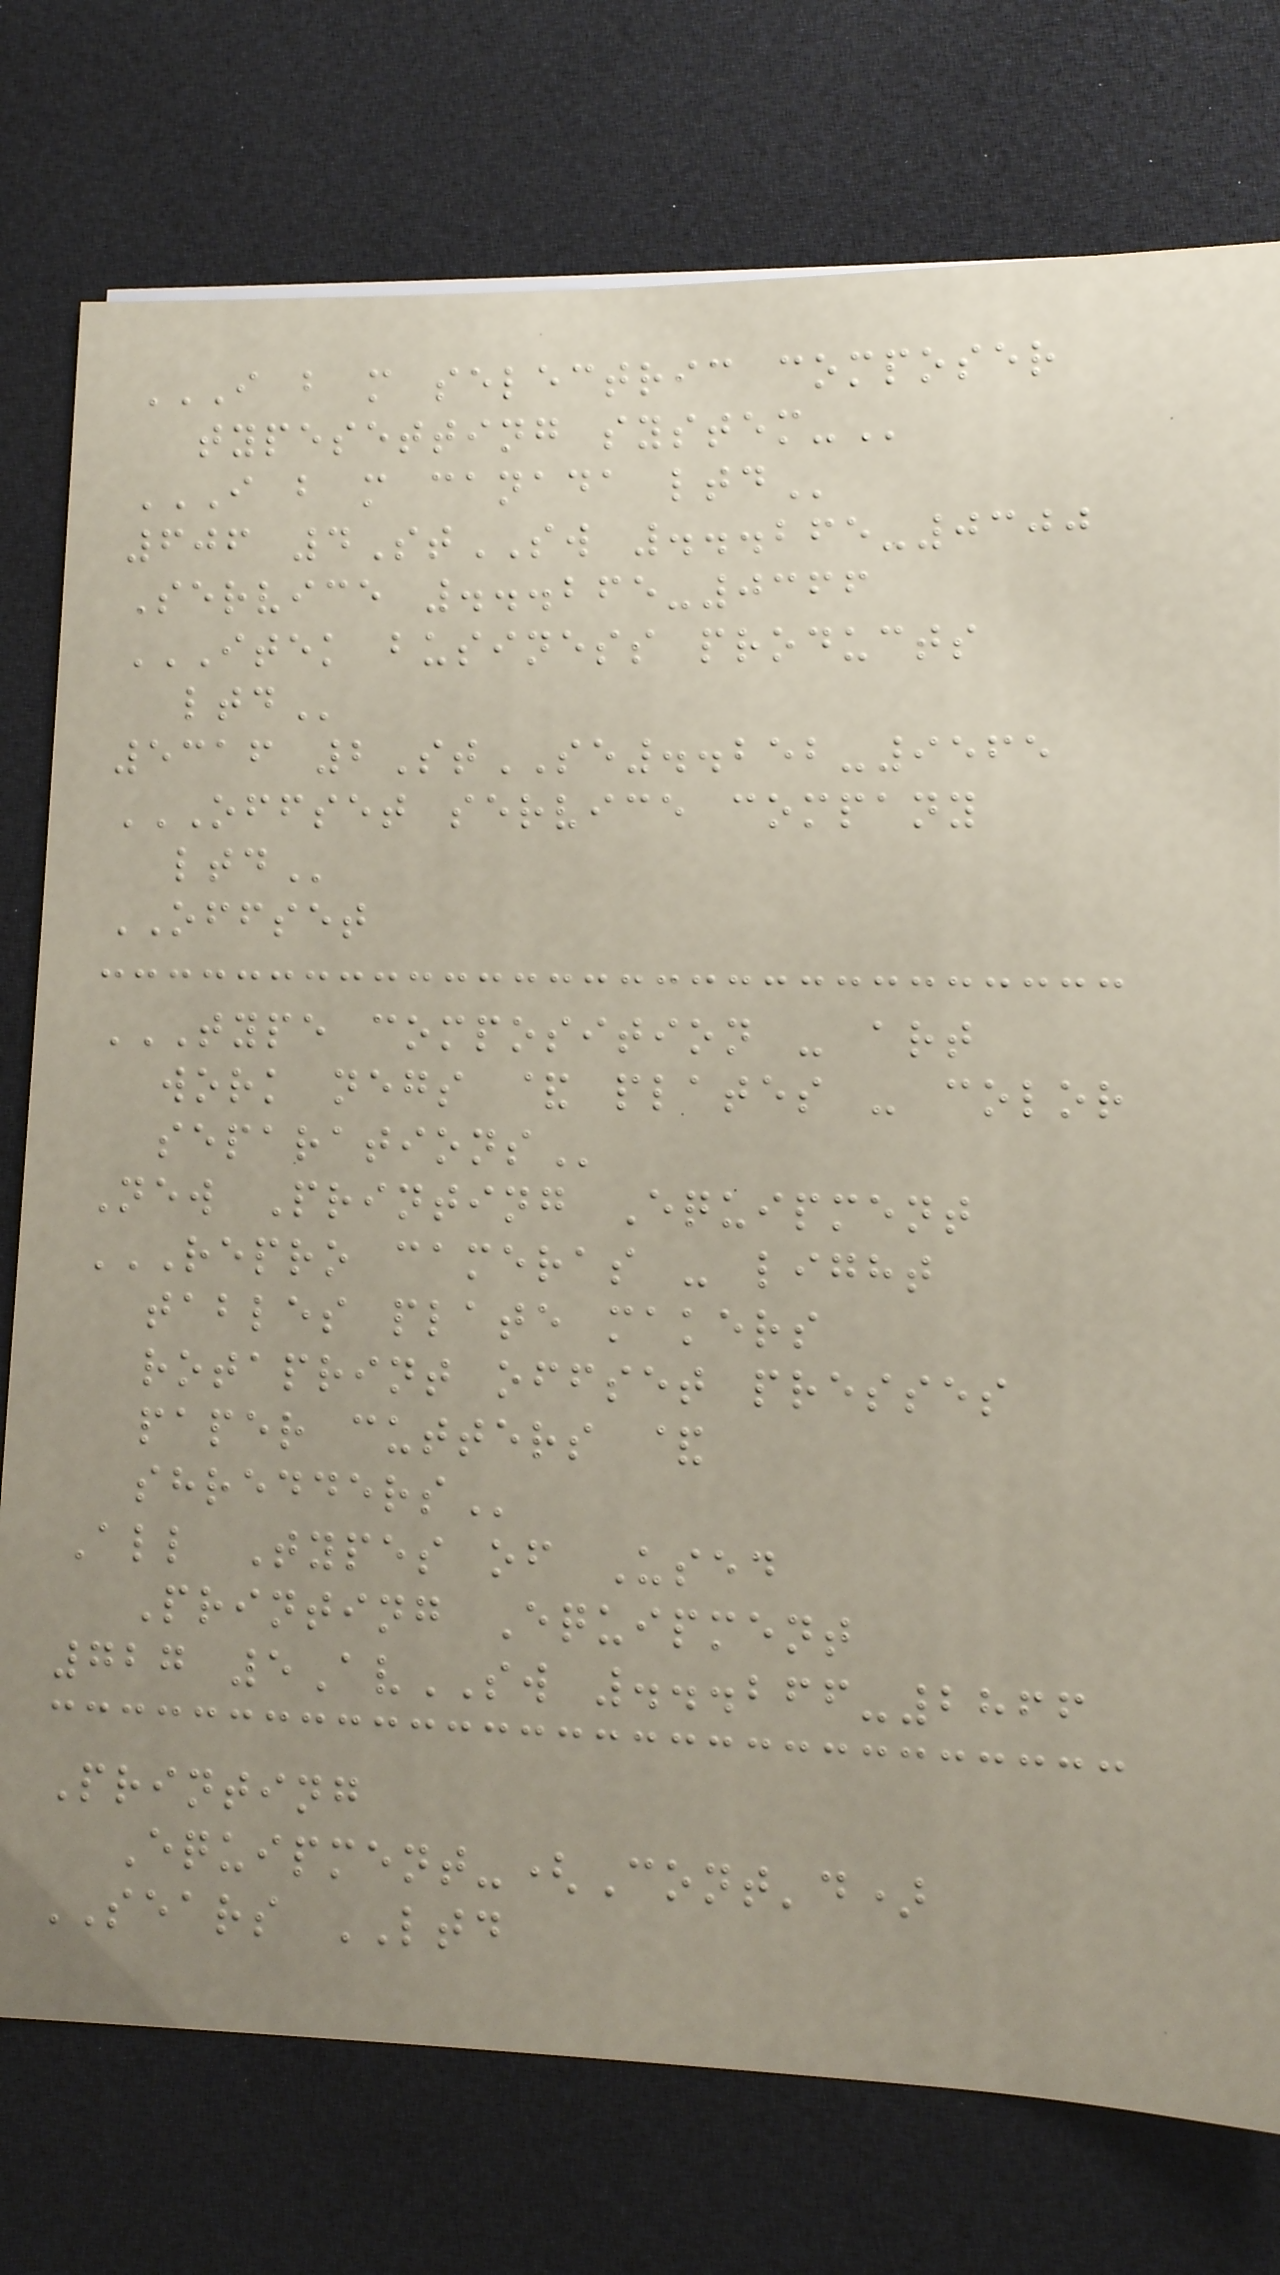I B M SELECTRIC COMPOSER
TYPESETTING SYSTEM-
I B M CANADA LTD
606 4StSW ...265-0300
Service ...265-0366
ITEK BUSINESS PRODUCTS
LTD
5316 2StSE..252-9565
OFFSET SERVICE COMPANY
LTD
OFFSET
TYPE COMPOSITION - ART
WORK NEGS & PLATES - COLOR
SEPARATIONS
New Printing Equipment
REPRO CAMERAS - LIGHT
TABLES PLATE MAKERS
ROTAPRINT OFFSET PRESSES
PAPER CUTTERS &
SHREDDERS
All Types of Used
Printing Equipment
727 5AvSW ...266-2866
Printing
Equipment-(Cont'd)
SEARS LTD
